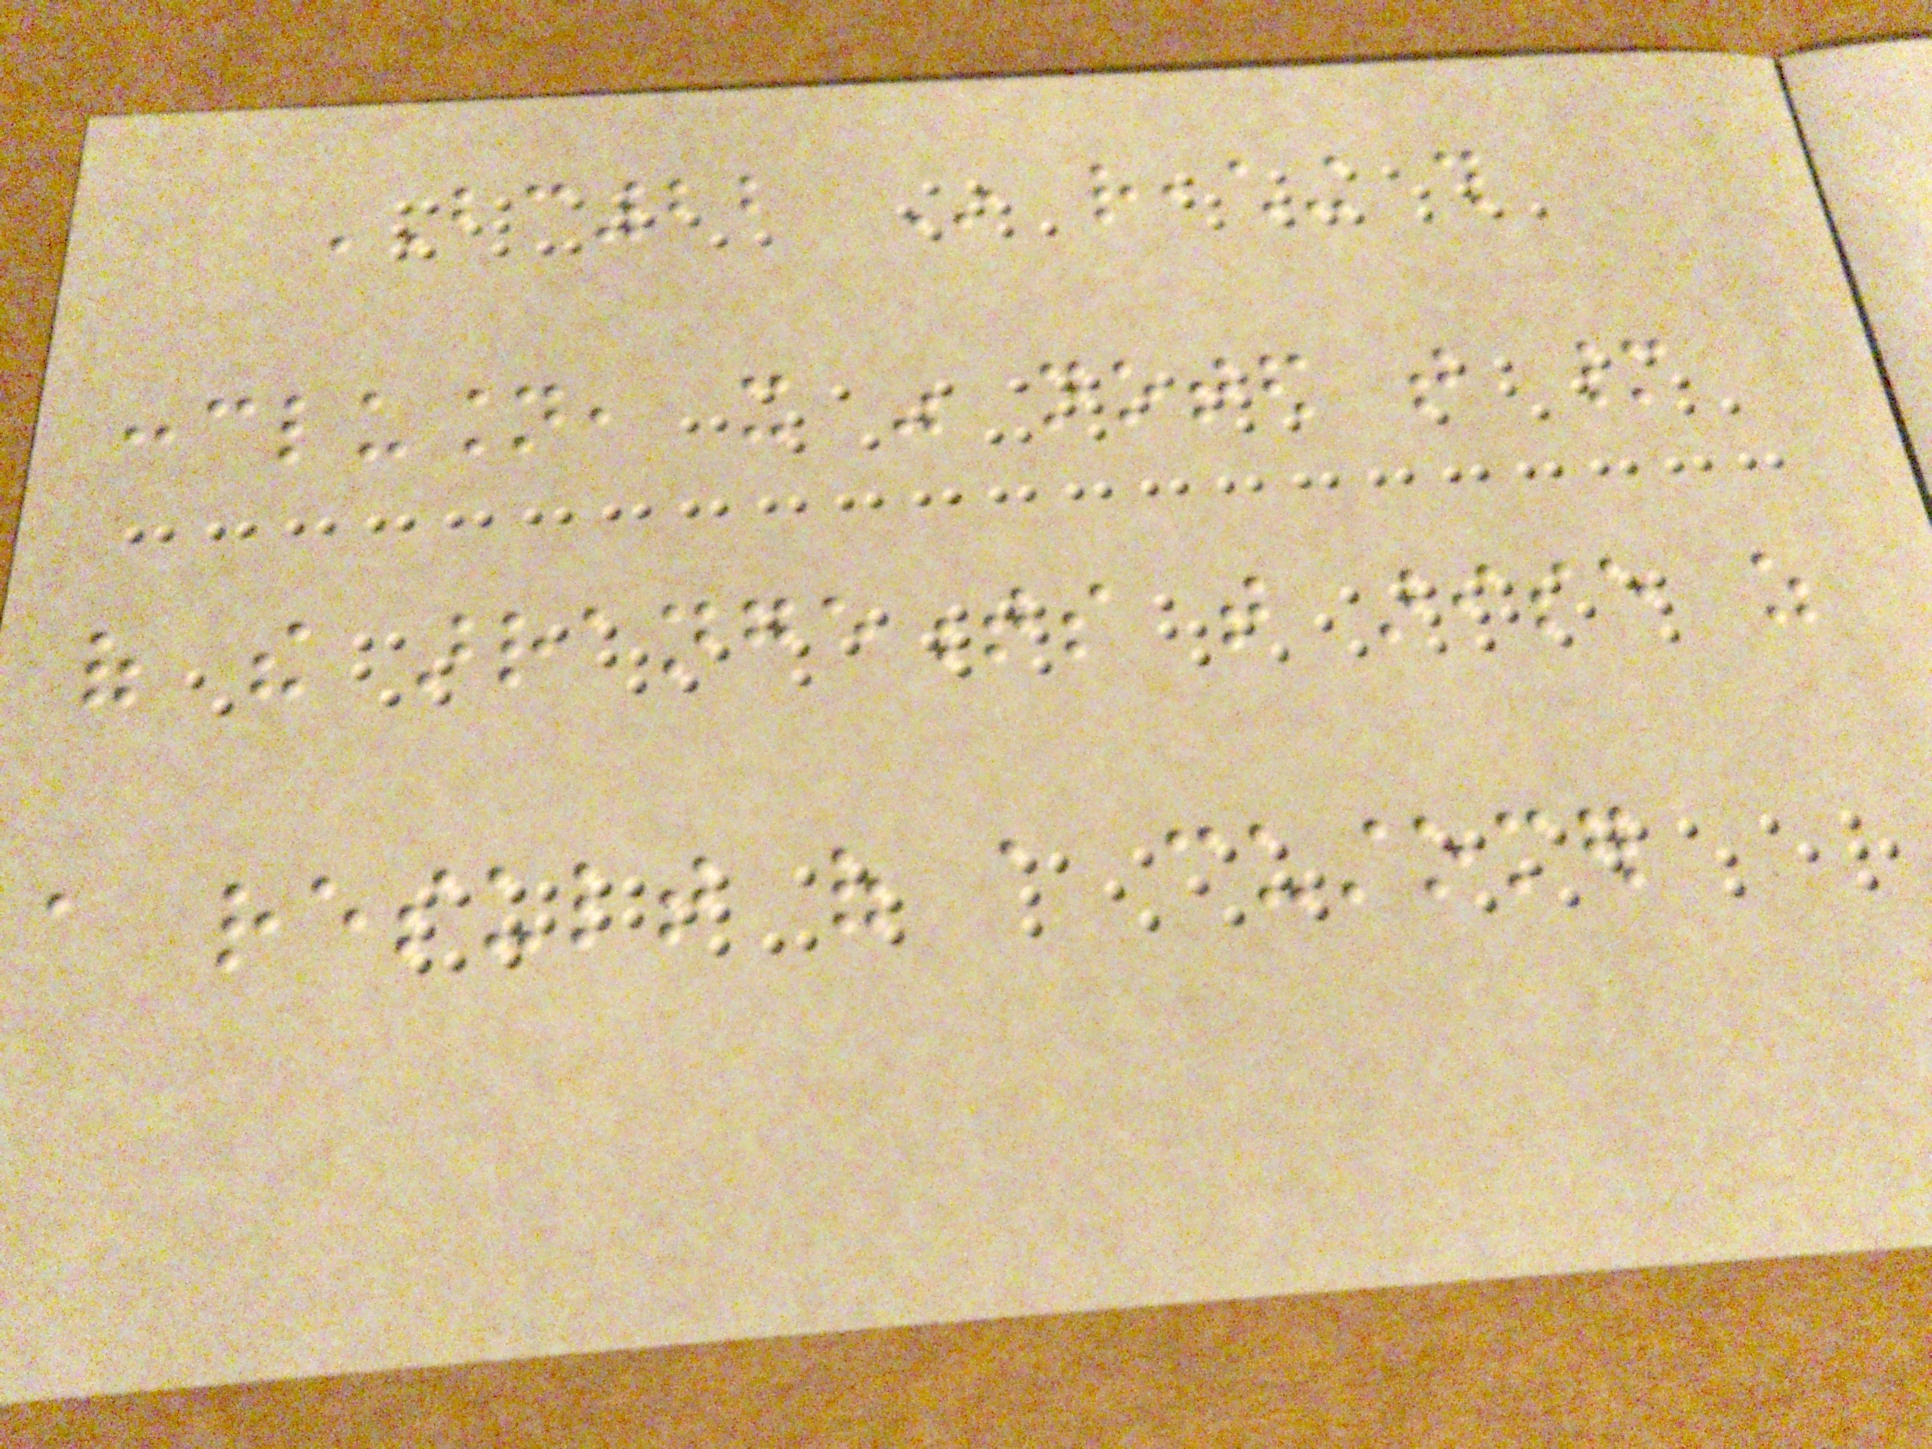BC22 In reaching this
conclusion, it was noted that many
of the arrangements that arise as
a result of a customer
